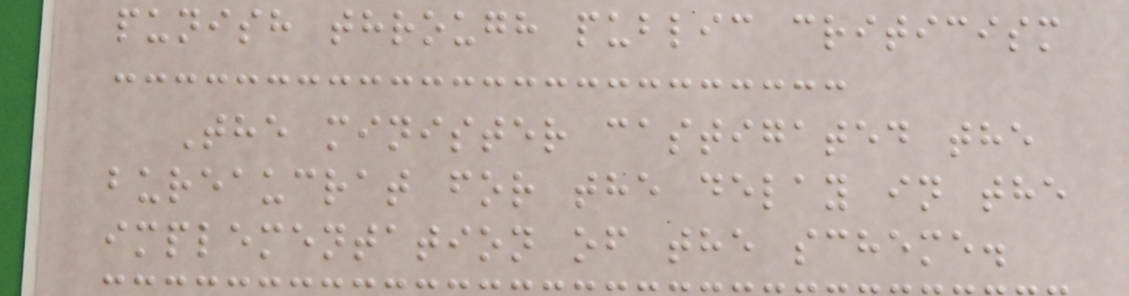punish through public criticism
The minister castigated the
bureaucrat for the delay in the
implementation of the scheme.
